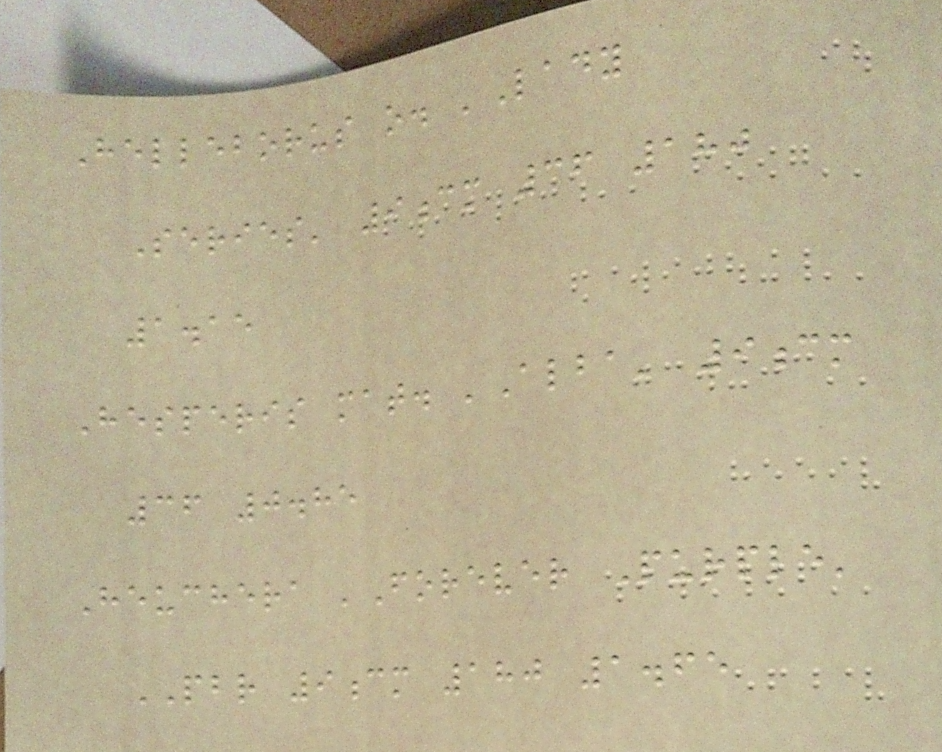Helleborus o. 'Lady
Series' 9cm 36 180
1.15
Hesperis mat. 'Alba' 9cm
36 0.85
Heuchera 'Forever Purple'
PBR 9cm 180 1.65
